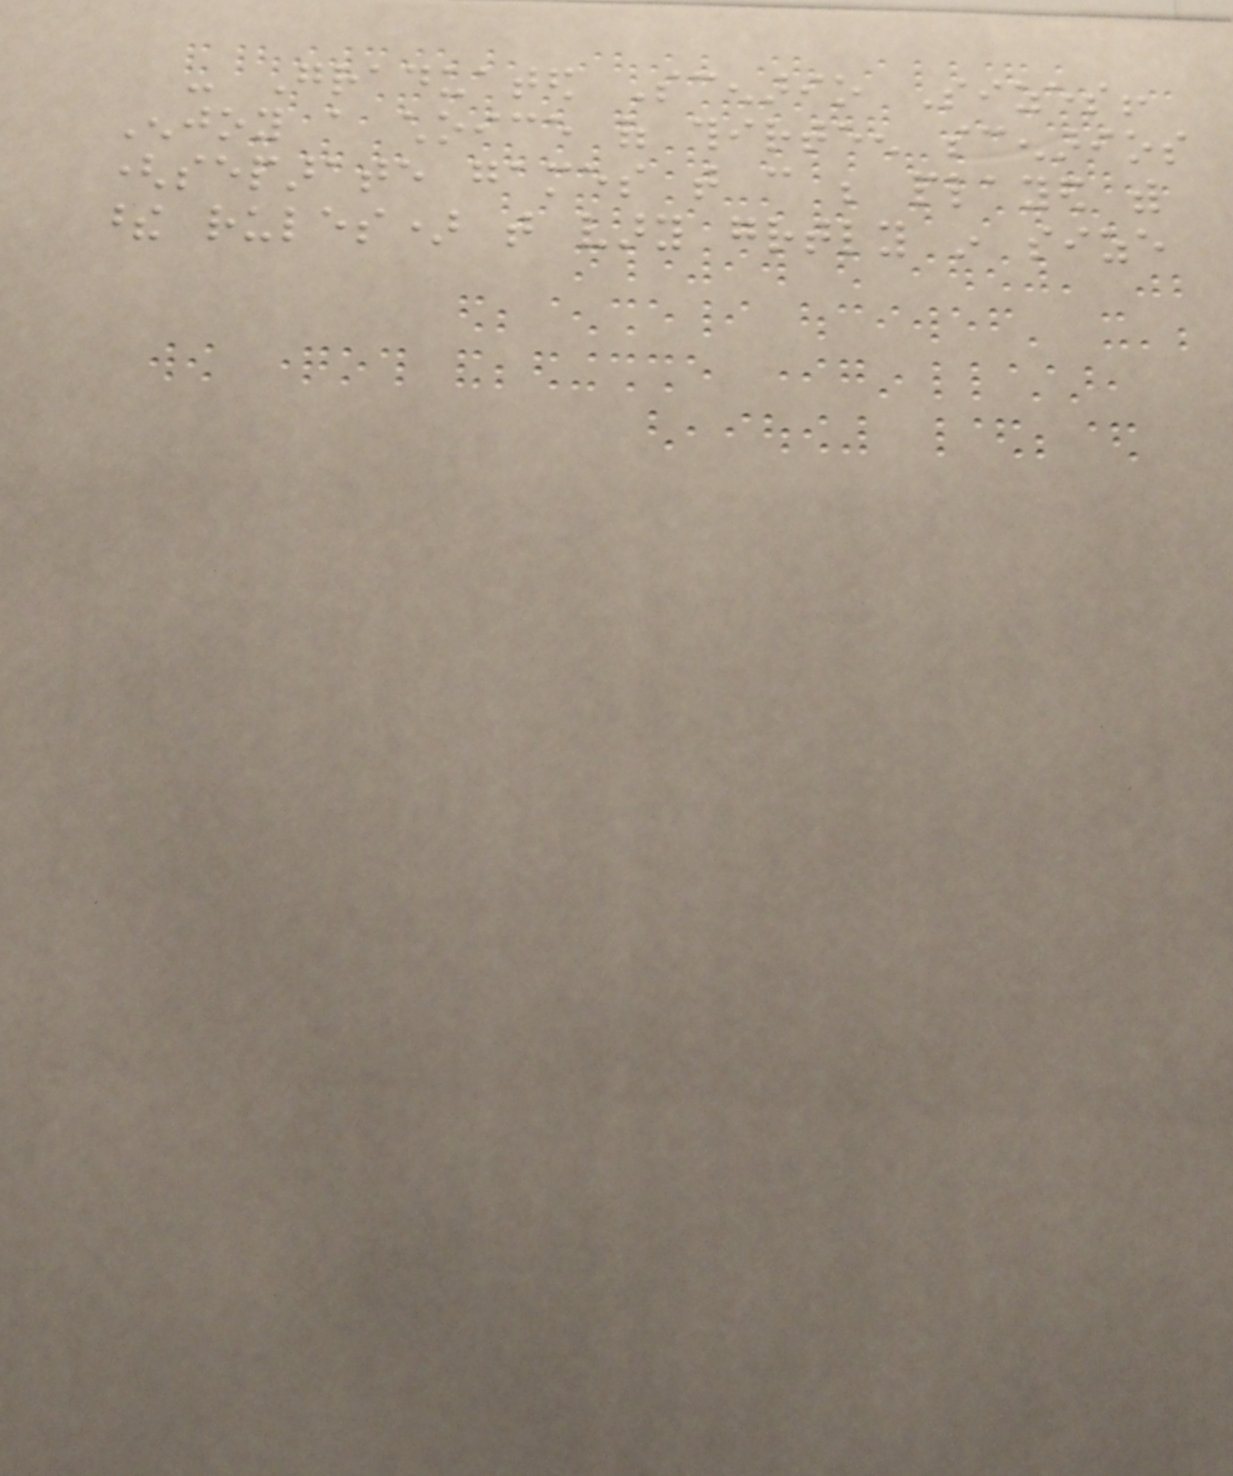- Graduated Scenario Sizes!
Enjoy a choice of thirteen scenarios
(separate games that can be played with
these rules) that vary greatly in size
